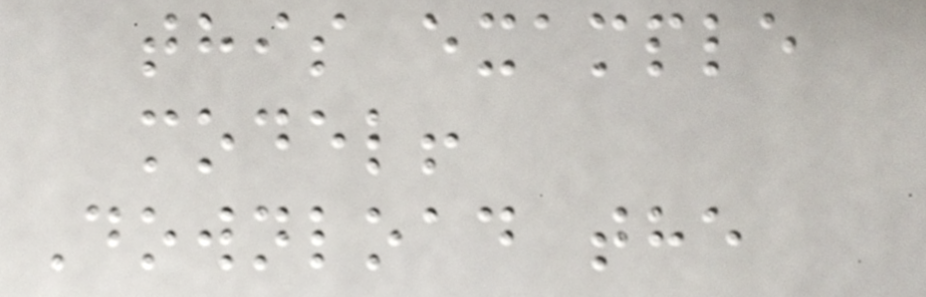this example
model!
Download the
